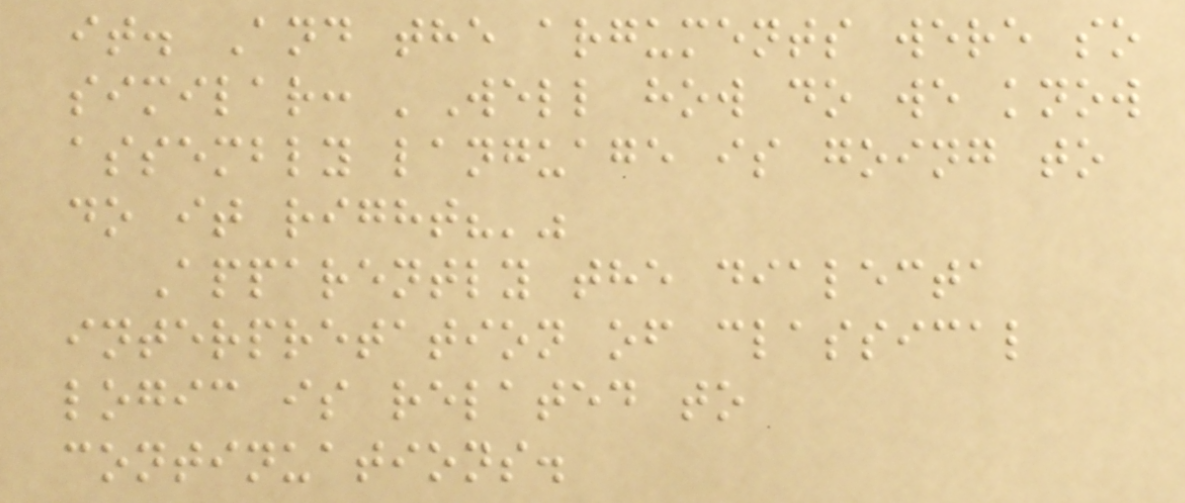it. And the arguments were so
similar: 'Well how do we know
assembly language is going to
do it right?'"
Apparently the dialecta
interpretation of classical
logic is related to
continuations.
